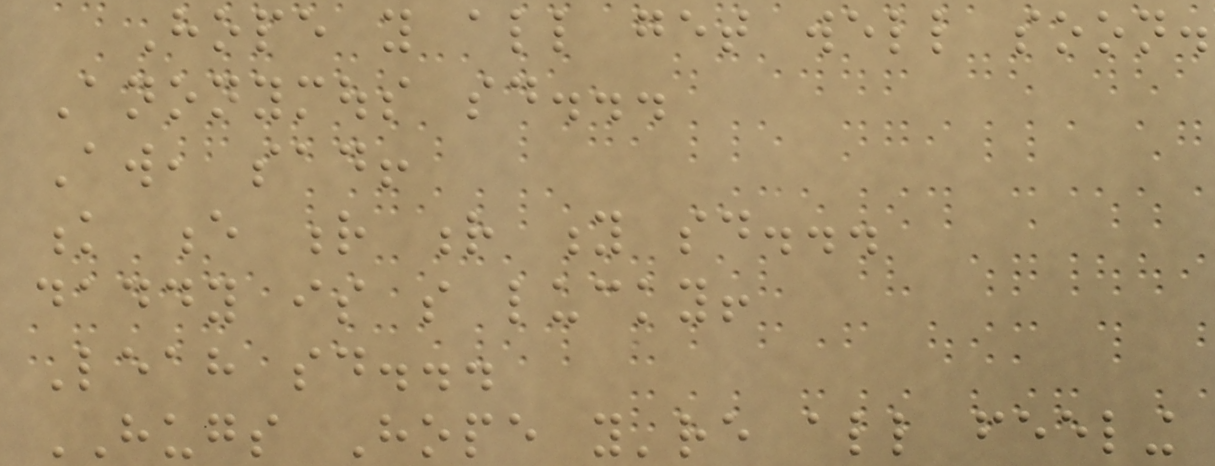Hope you all get well soon.
Anonymous said...
Aw, sad!
k e r r y said...
daddy is so lucky!
Leah said...
HUGS Hope you're all feeling
